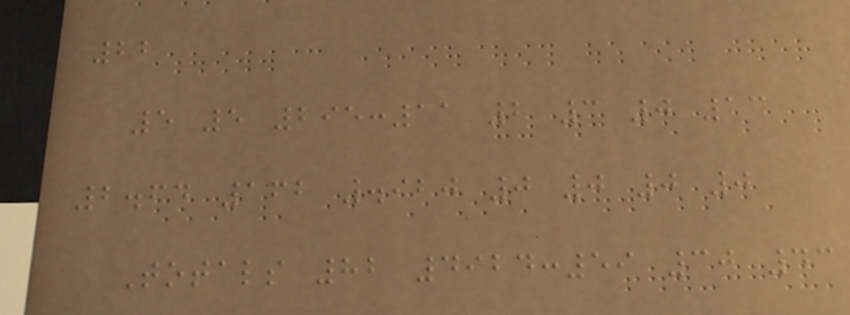22
5 5 295:11 2 3 0 13
2.64 162 .920 0 0 0 0
Totals 82 4924:59 30 43
